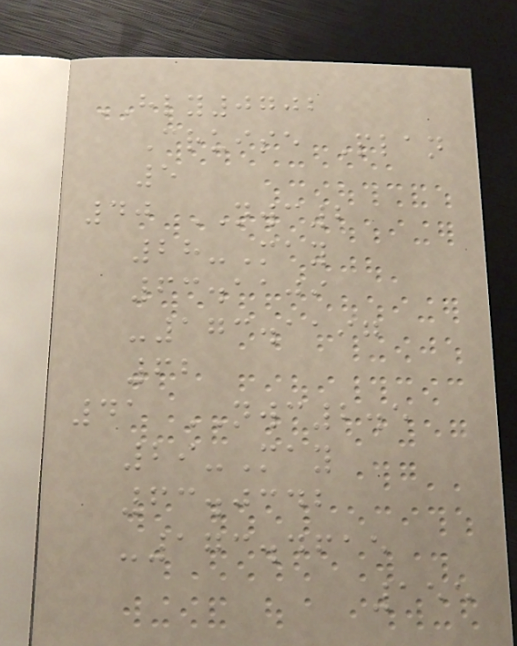HLY0702
Cruise Plan
5
40 NWC2
28-May
63.1109
-173.1197
62
41 NWC2.5
29-May
63.0342
-173.4615
155
